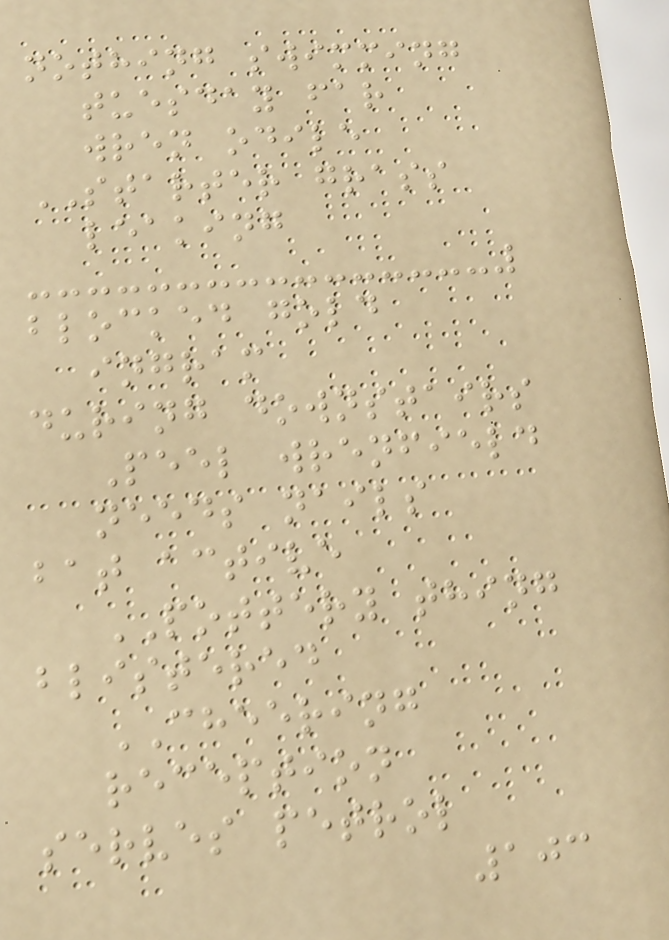nothing swimming
tuesday far
wren odile
STARTER grass
leaking
blocked gold
ingram
during downstairs
Peel wrenfield
needs nails
bat active
POTTERY thing
blistered
CHEERING
reception
serves petrol
103
